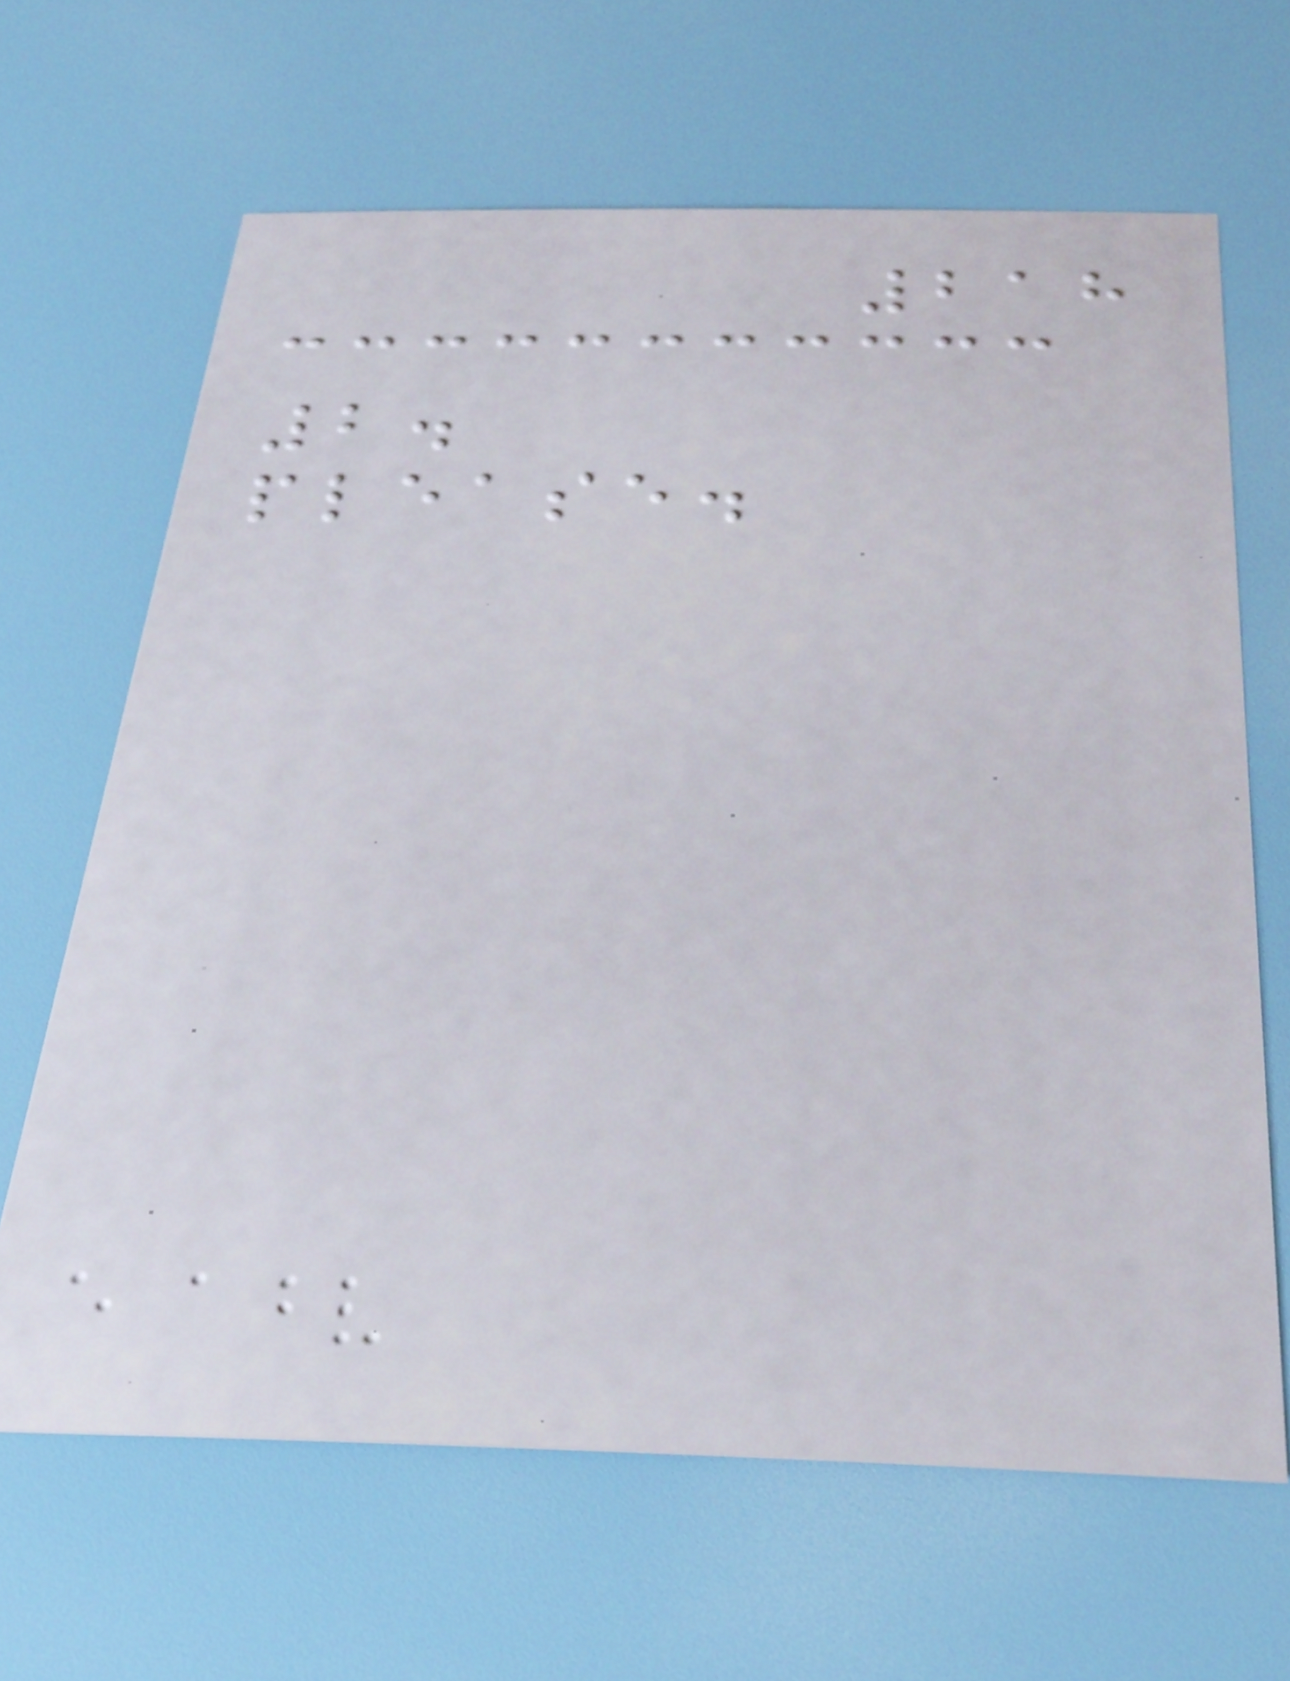218
2.
please.
